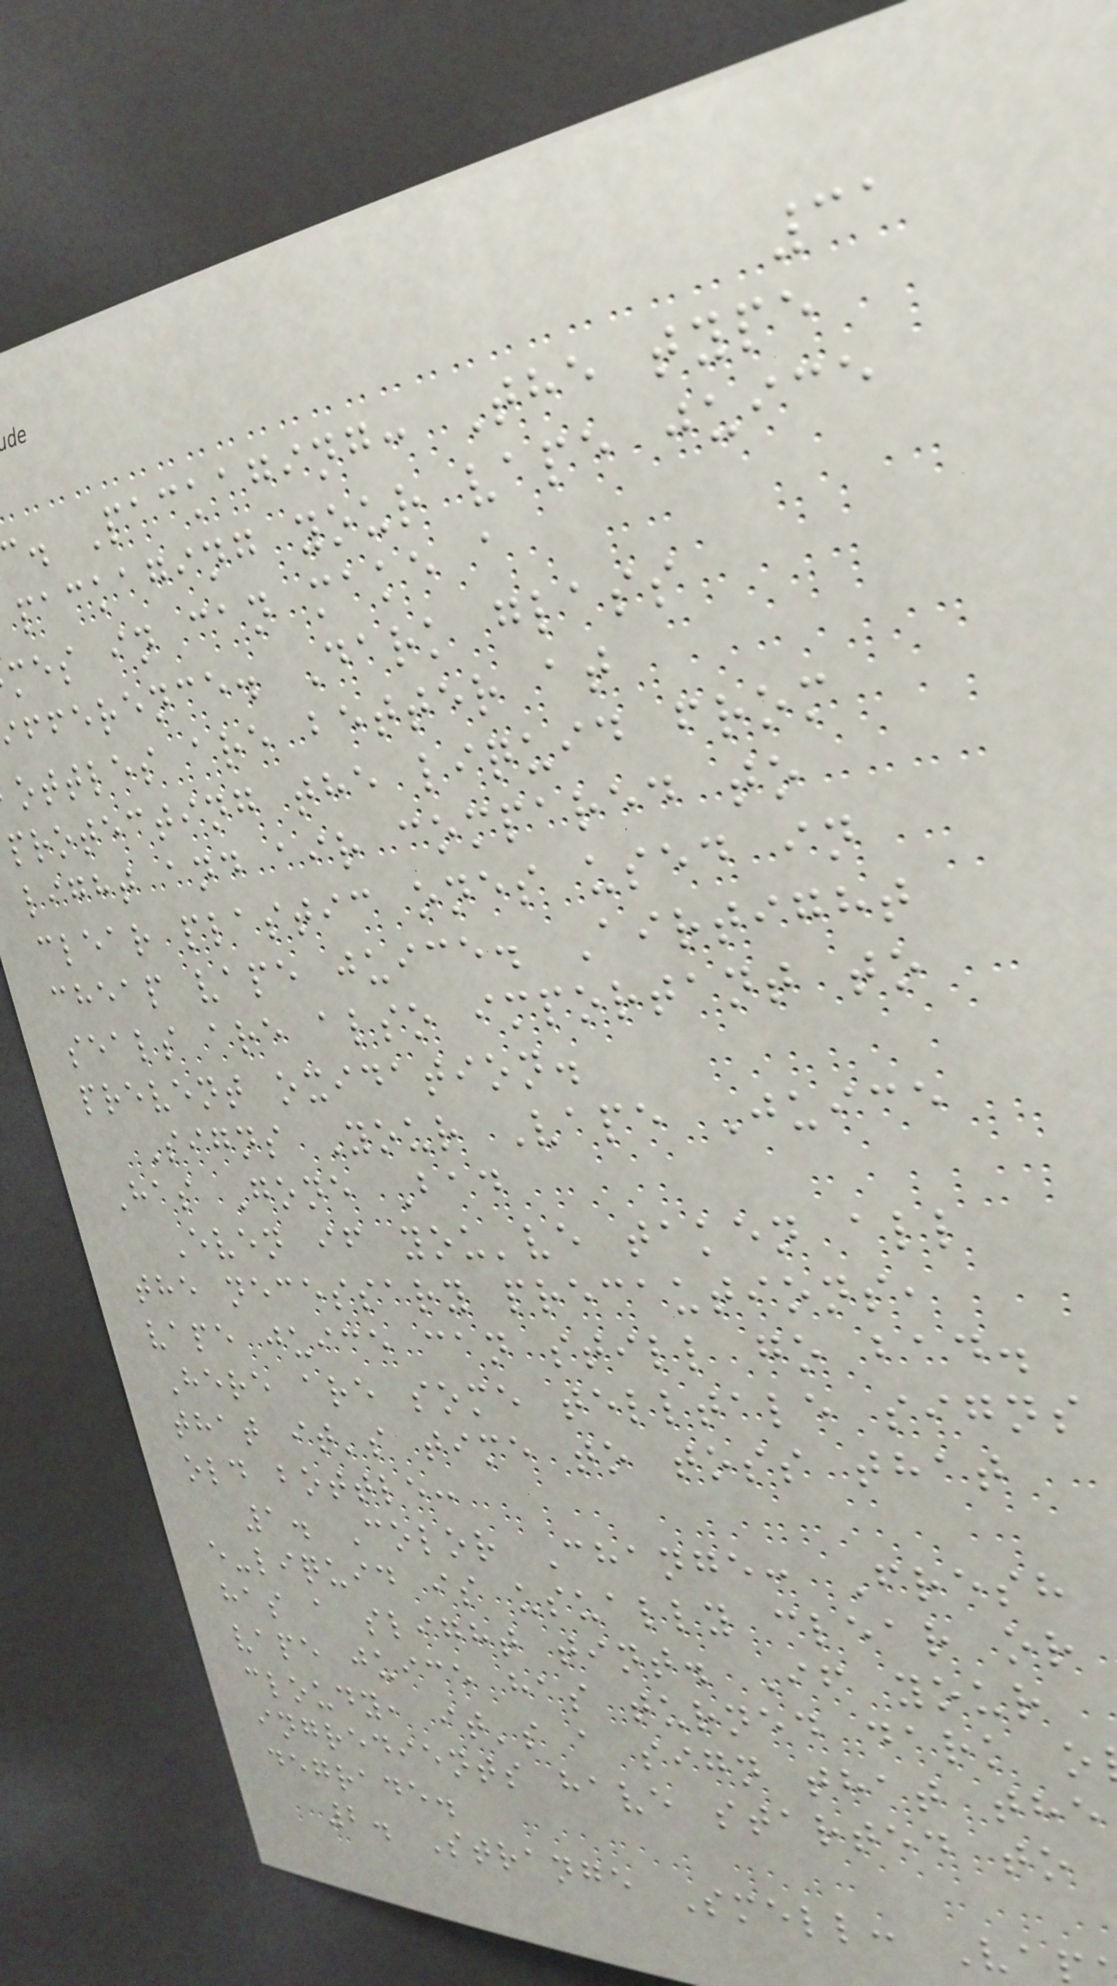31
. Packaging: The type
packaging your vape juice
mes in can make a
fference. Dark glass
ottles are better at
protecting the liquid from
light and air compared to
clear plastic ones used in
cheap vape juice. Airtight
seals are also important to
prevent oxidation.
Signs Your Vape Juice
Has Gone Bad
Even if you've taken all
the necessary precautions,
vape juice can still go bad.
Here are some telltale signs
that it's time to toss that
old bottle:
1. Color Change: Fresh
e-liquid is usually clear or
has a slight tint. If your
vape juice has turned dark o
cloudy, it's a sign that the
ingredients have started to
degrade.
2. Strange Smell: Va
